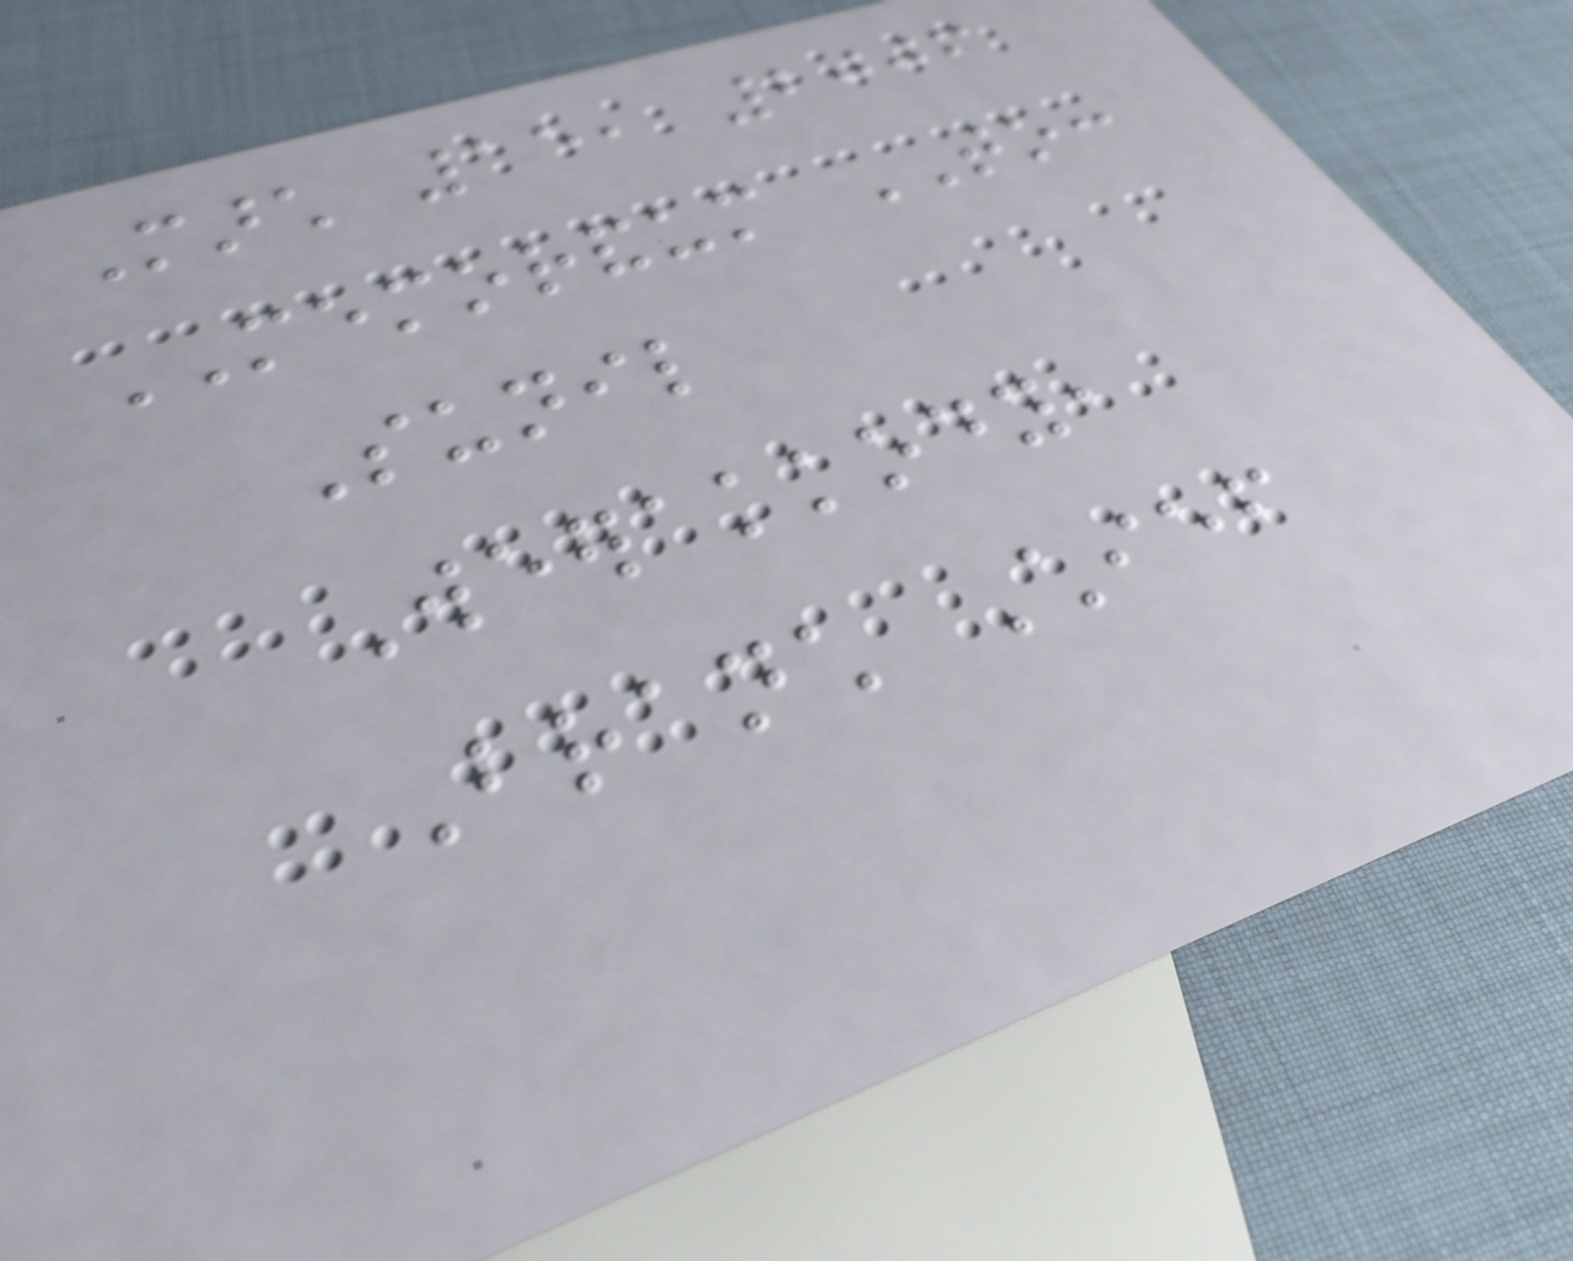March 15, 2006
MEMORANDUM TO:
Sunil
Weerakkody,
Branch Chief
